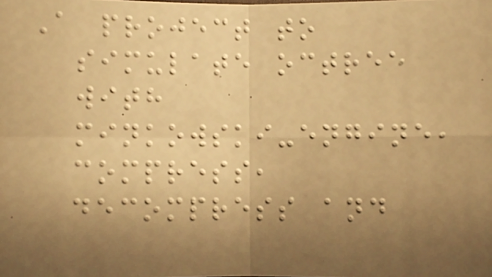A project to
simulate octree
with
minkowski-engine,
compress,
decompress and
